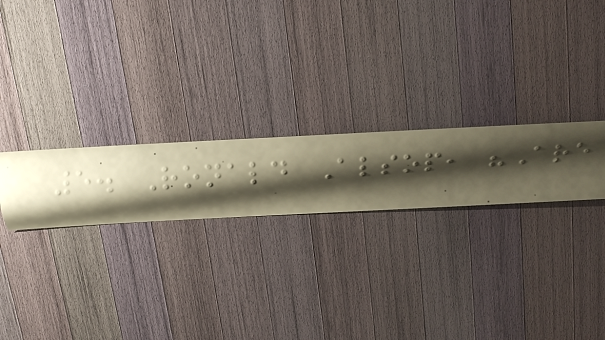5. Ronald Alsop, "Are
